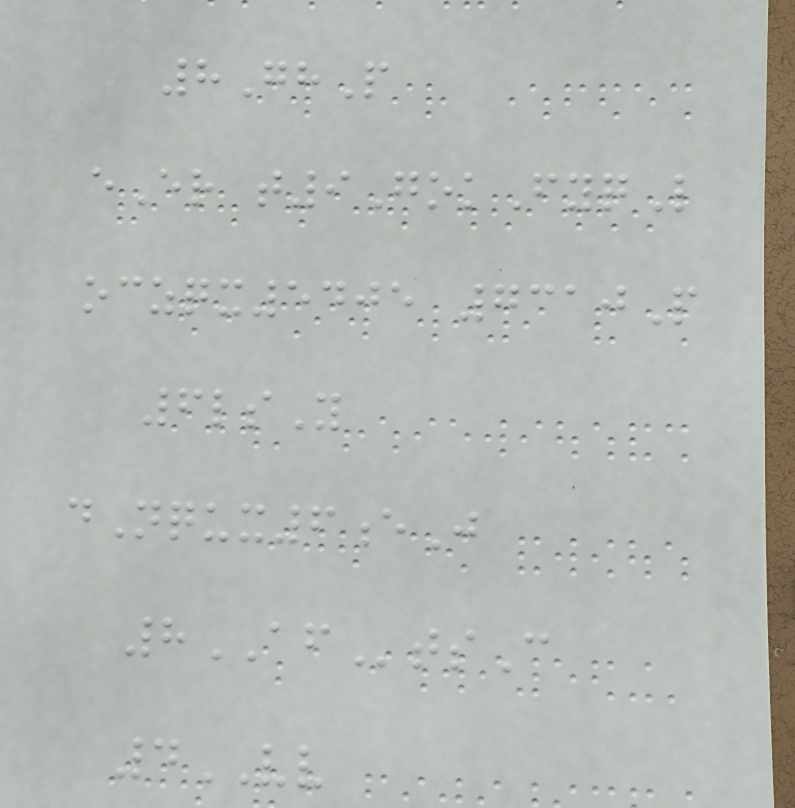8GhP
eEr t9GokFyqL
oczqx5405 7310P
6lsY
dNqux6eJ
8AFtsC
4VV
